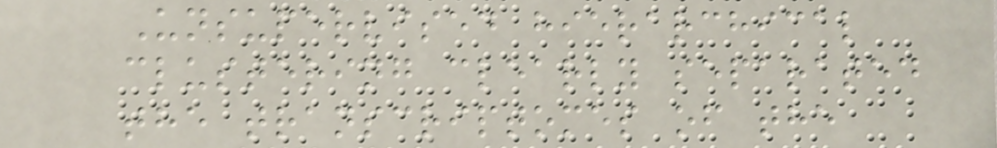Unsupervised hierarchical
clustering clearly separated
the transcriptomes of the
